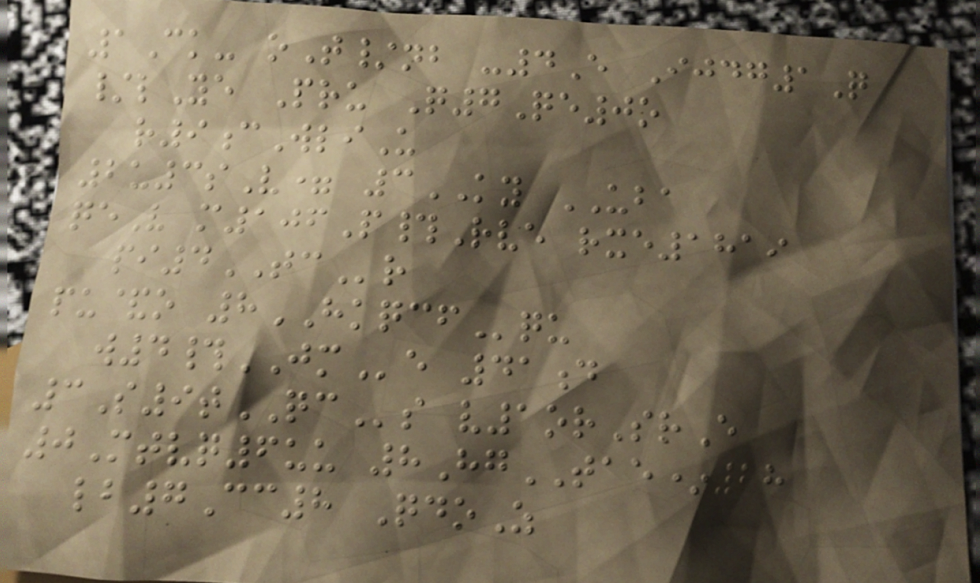1Ck- oT/nb -4E Ijdg1Q
/lYe Pru Q7Qe0o
r9cWliU
2u3sV= 3KY UBA
qeV m106P#Rve rxe1819
pi4TCr
pu&o 8HKQCFqu
w4#JMe 41d
3S9tQCs v1orSrE
0Mtvq6uu 8HgTAE*28
lb7Cc8 QdoZ
